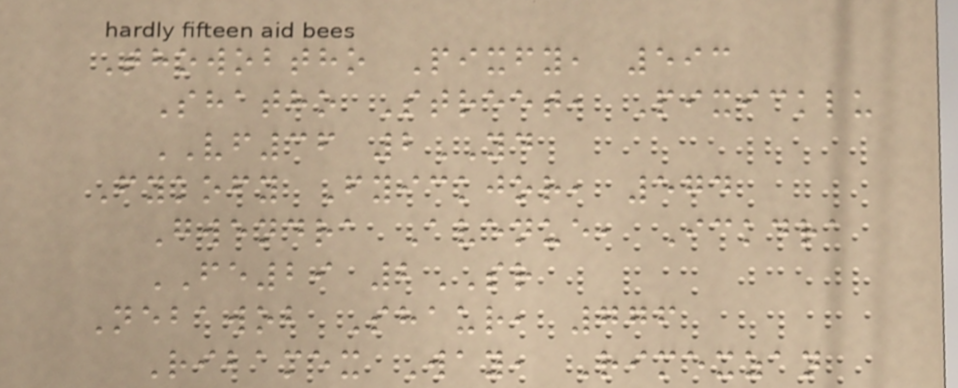Thowobtho Pixfy, 593
Shatho Street, Pixicklu
VF36 2YD
Fykofy Fyickjor, 574
Gwendra Avenue, Ickdra
FE29 2SR
Nebawob Shaur, 776
Ribamex Way, Rimexzan
